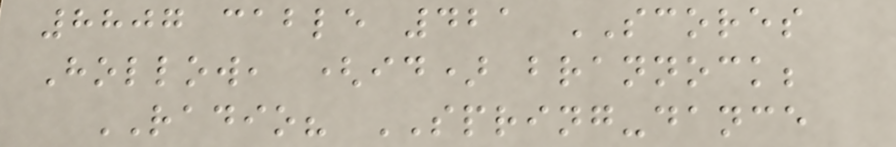8807 cable 421 SCORES
Hollow, (id) brannock;
RADIO? SPRING-dance
